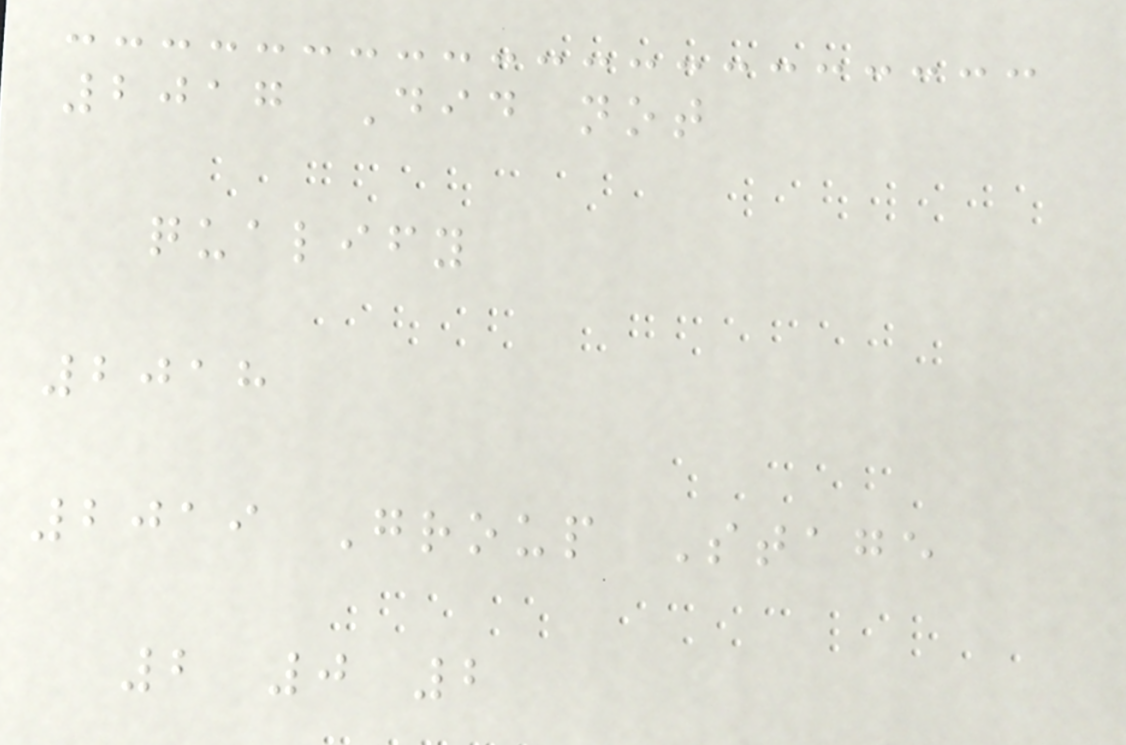2017 Did not
qualify
2018
2019 Group Stage
2 0 2
